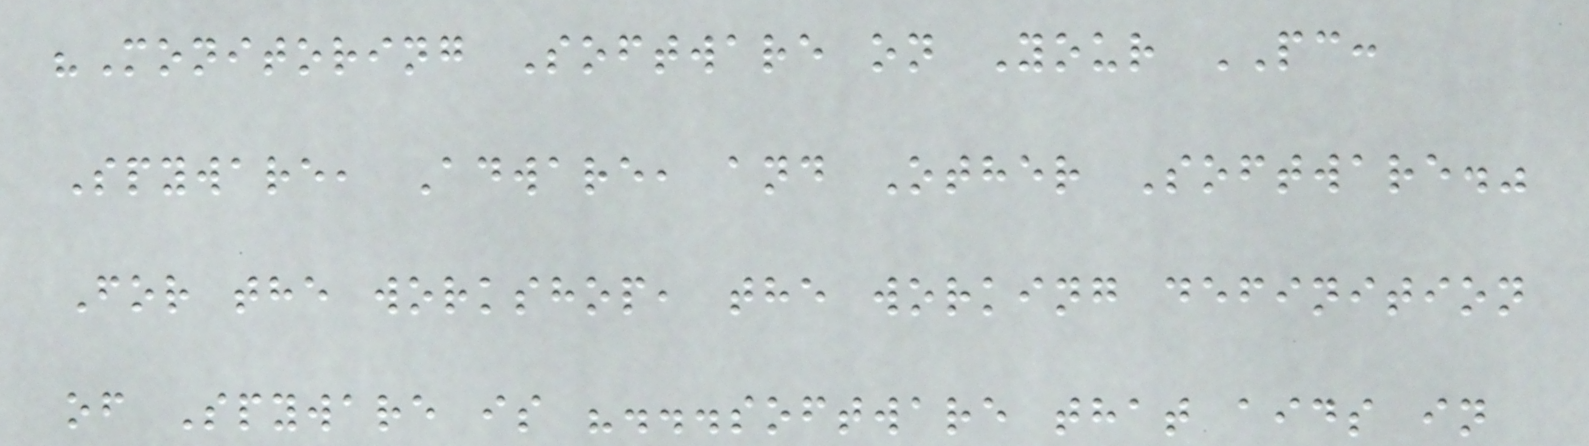"Monitoring Software on Your PC:
Spyware, Adware, and Other Software."
For the workshop, the working definition
of Spyware is "...software that aids in
